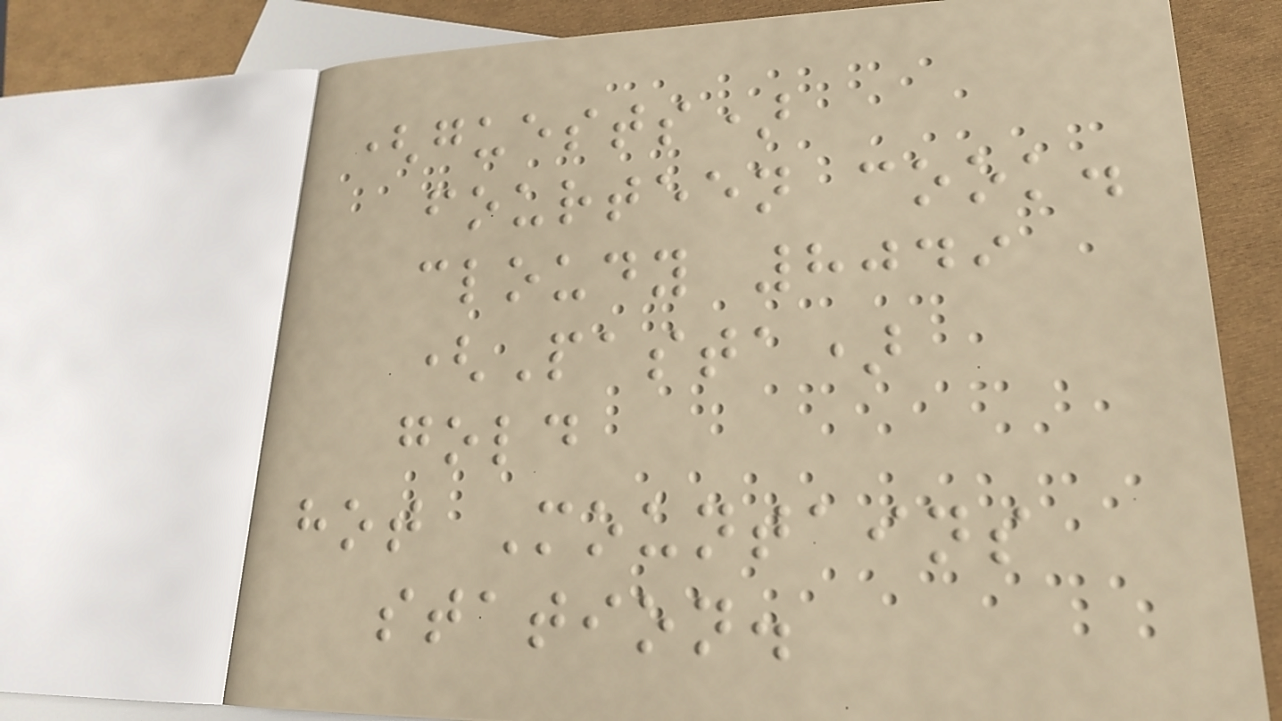(guests)
fourteen cook.
cloudy 8049
(Pasta)
gold
hot Mountains
station.
